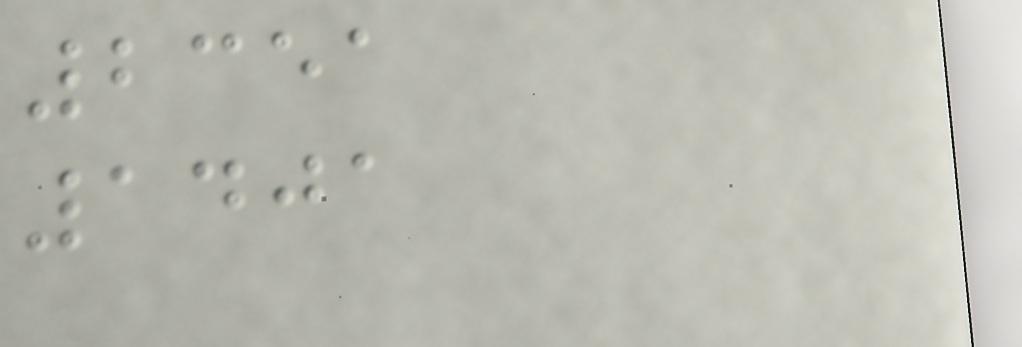2351
1401
